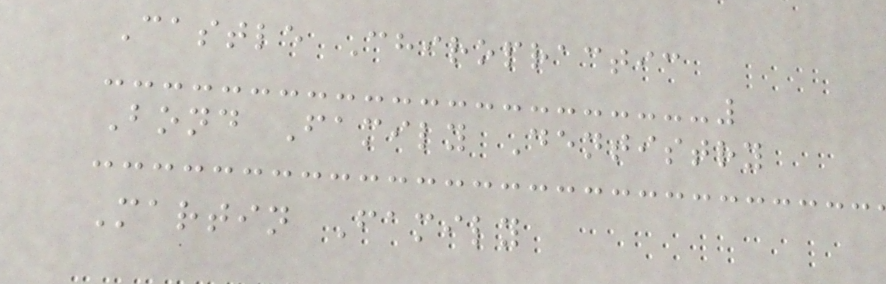Castle Chiropractic
Bond Family Dentistry
Martin Family
